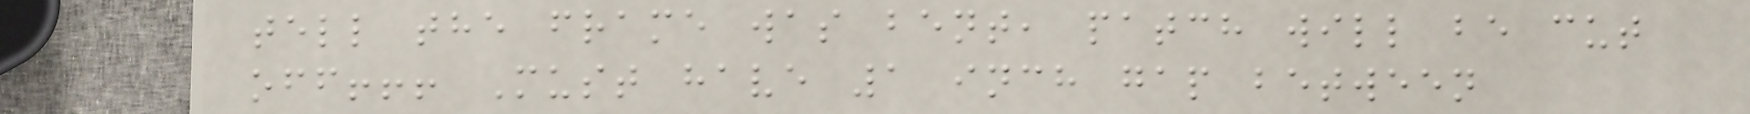tell the frame was bent, patch will be cut
off!!! Must have 1 inch gap between
